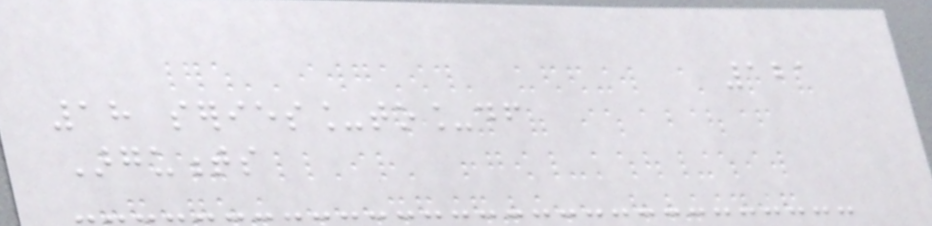121
18 series_to_df
Arguments
